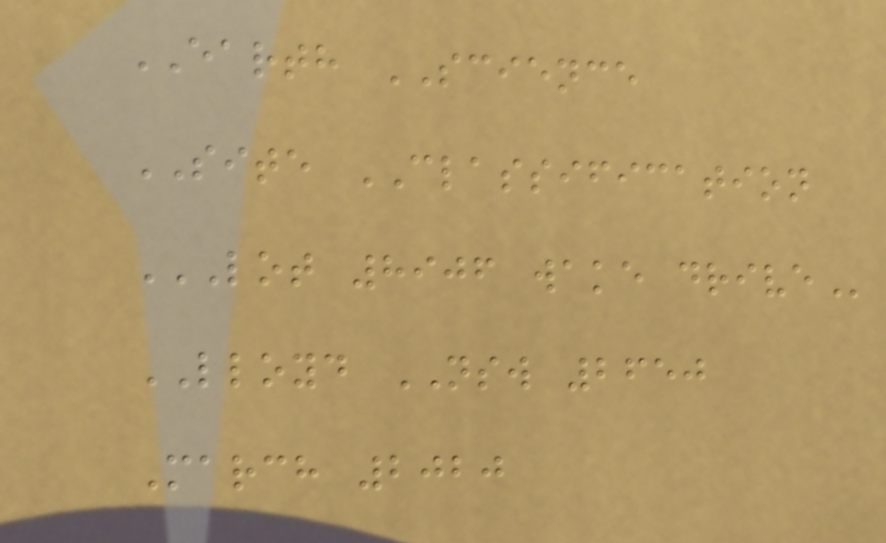EARTH SCIENCE
SITE CLASSIFICATION
LOT 8906 WAKE DRIVE
LLOYD NSW 2650
March 2020
